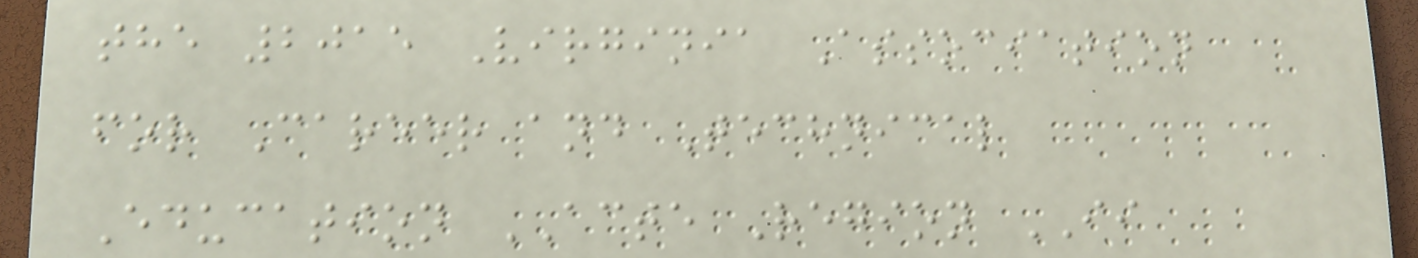the 2015 Virginia Association
for Career and Technical
Education ACTE Region II
